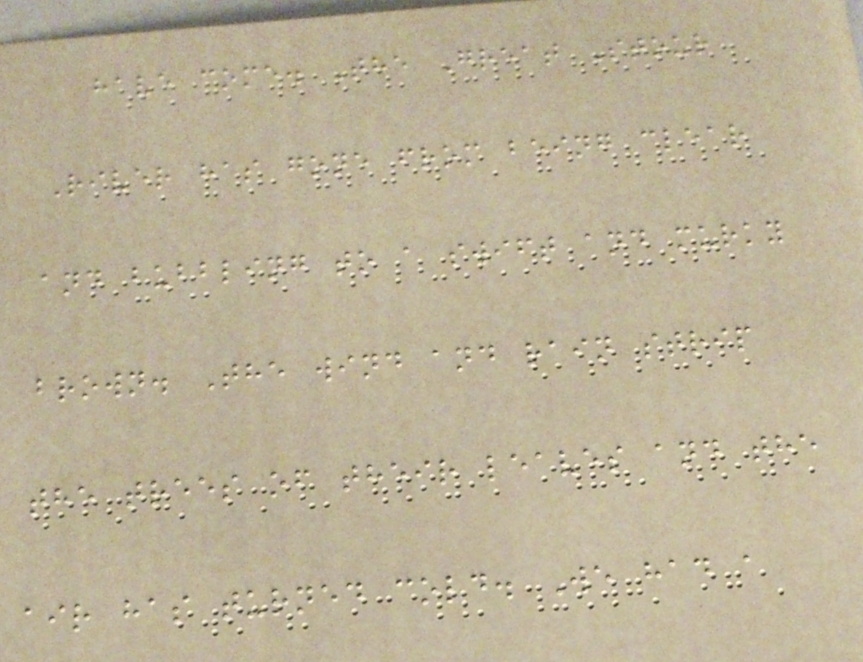have come. The Great Stour
River has gone from being clear
and bubbling to a swift and murky
brown. The wind and rain strip
the trees of their leaves and the
air has turned cold. We had a
